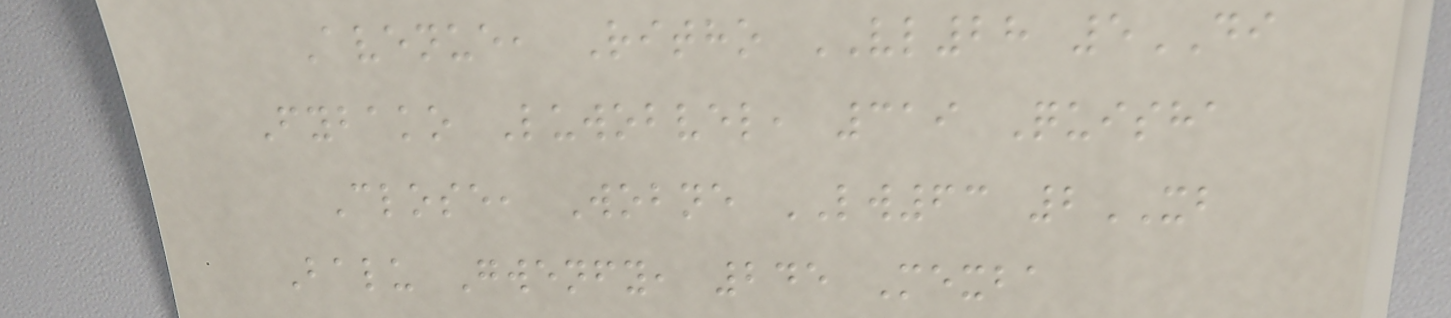Avenue, Ritho VL28 5DI
Fybako Luwobvel, 319 Quisha
Close, Wobne LW63 2XB
Balu Gwenfy, 245 Mexba
